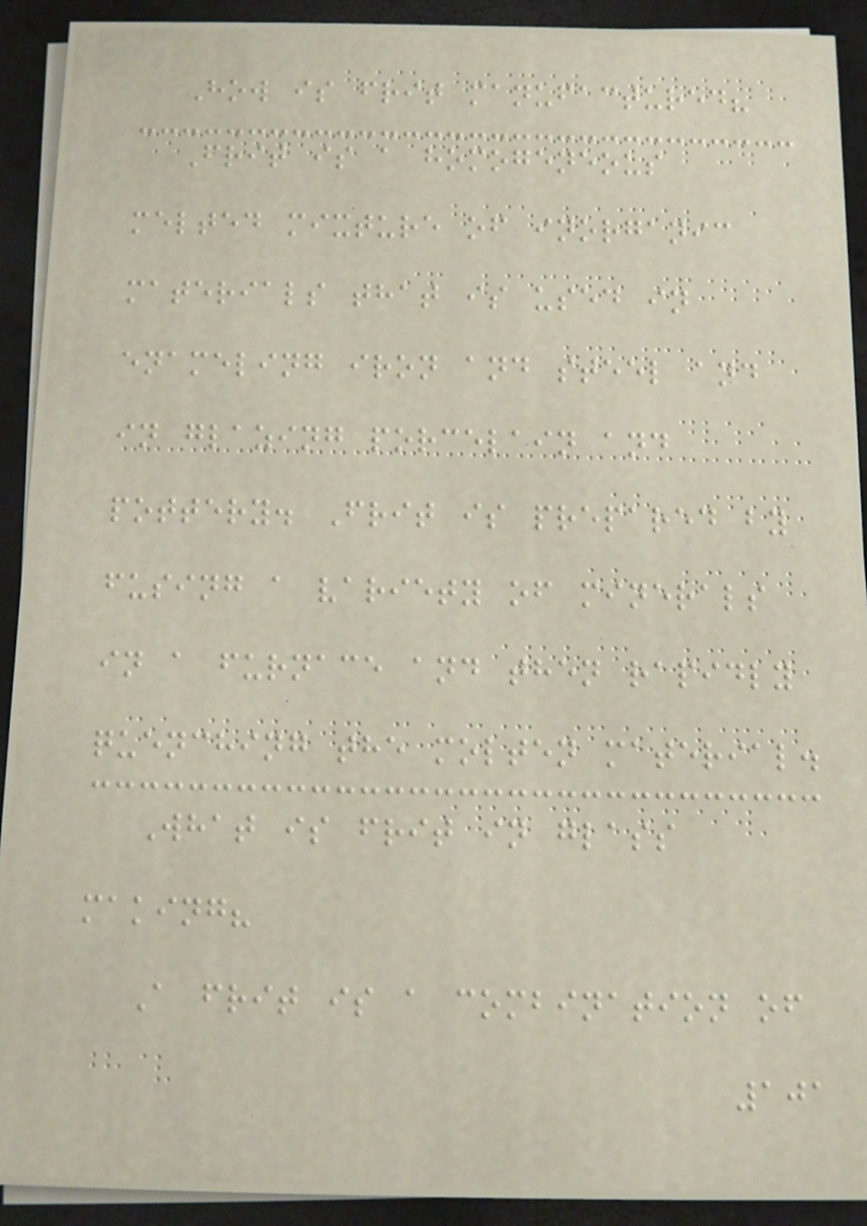How is frit manufactured?
Frit is a homogeneous
melted mixture of inorganic
materials that is used in
enameling iron and steel and
in glazing porcelain and
pottery. Frit is prepared by
fusing a variety of minerals
in a furnace and then rapidly
quenching the molten material.
What is frit in glass
making?
A frit is a combination of
101
